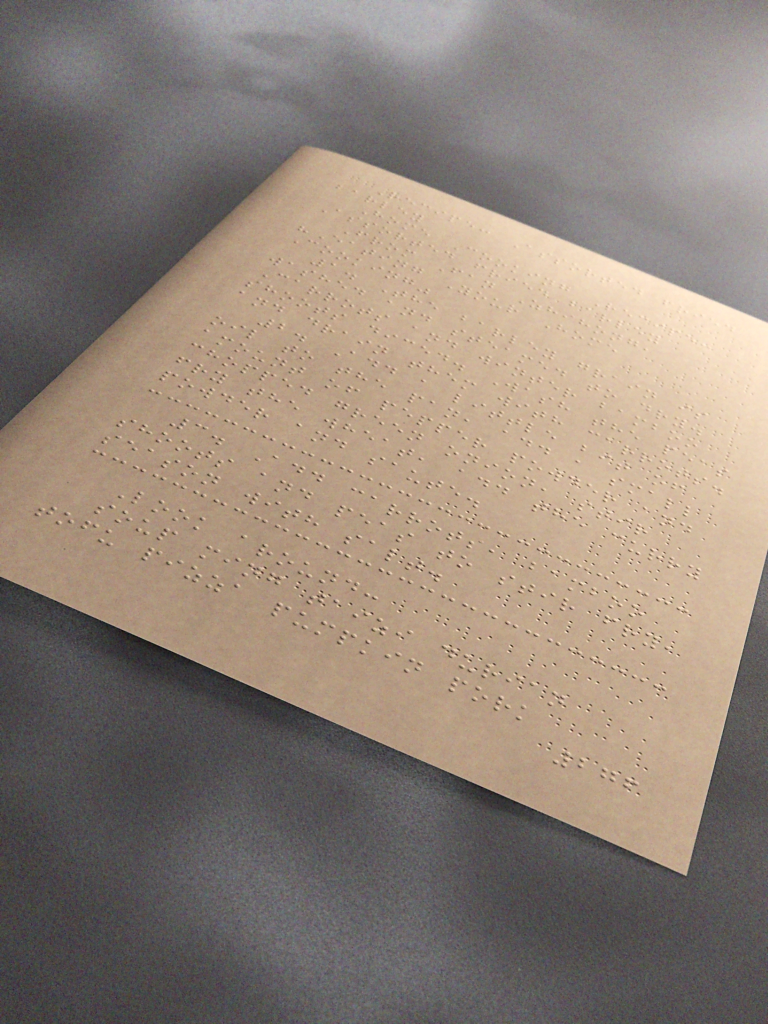Recipe: Assorted fried
barley
Home Cooking Recipe:
Assorted fried barley
From Fan Zhihong,
"Eating Your Home
Cooking"
1. The barley grain is
washed and steamed to dry.
Carrots and winter bamboo
shoots diced. Wash the peas
and drain them with carrots.
2. Add a little bit of
oil to the pan, add a small
amount of pepper powder and
chopped green onion, stir
fry the wheat, add the curry
powder and saute.
3. Add carrots, bamboo
shoots and peas to stir fry,
season with salt.
Look around:
soup ming taizi durian
tofu pizza pumpkin pork
276
